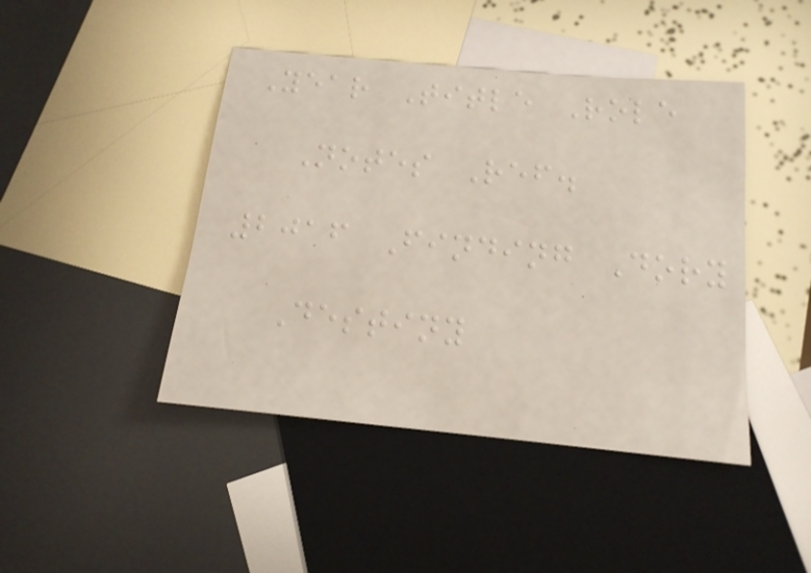Year Title Role
Notes Ref.
2016 Finding Dory
Destiny
